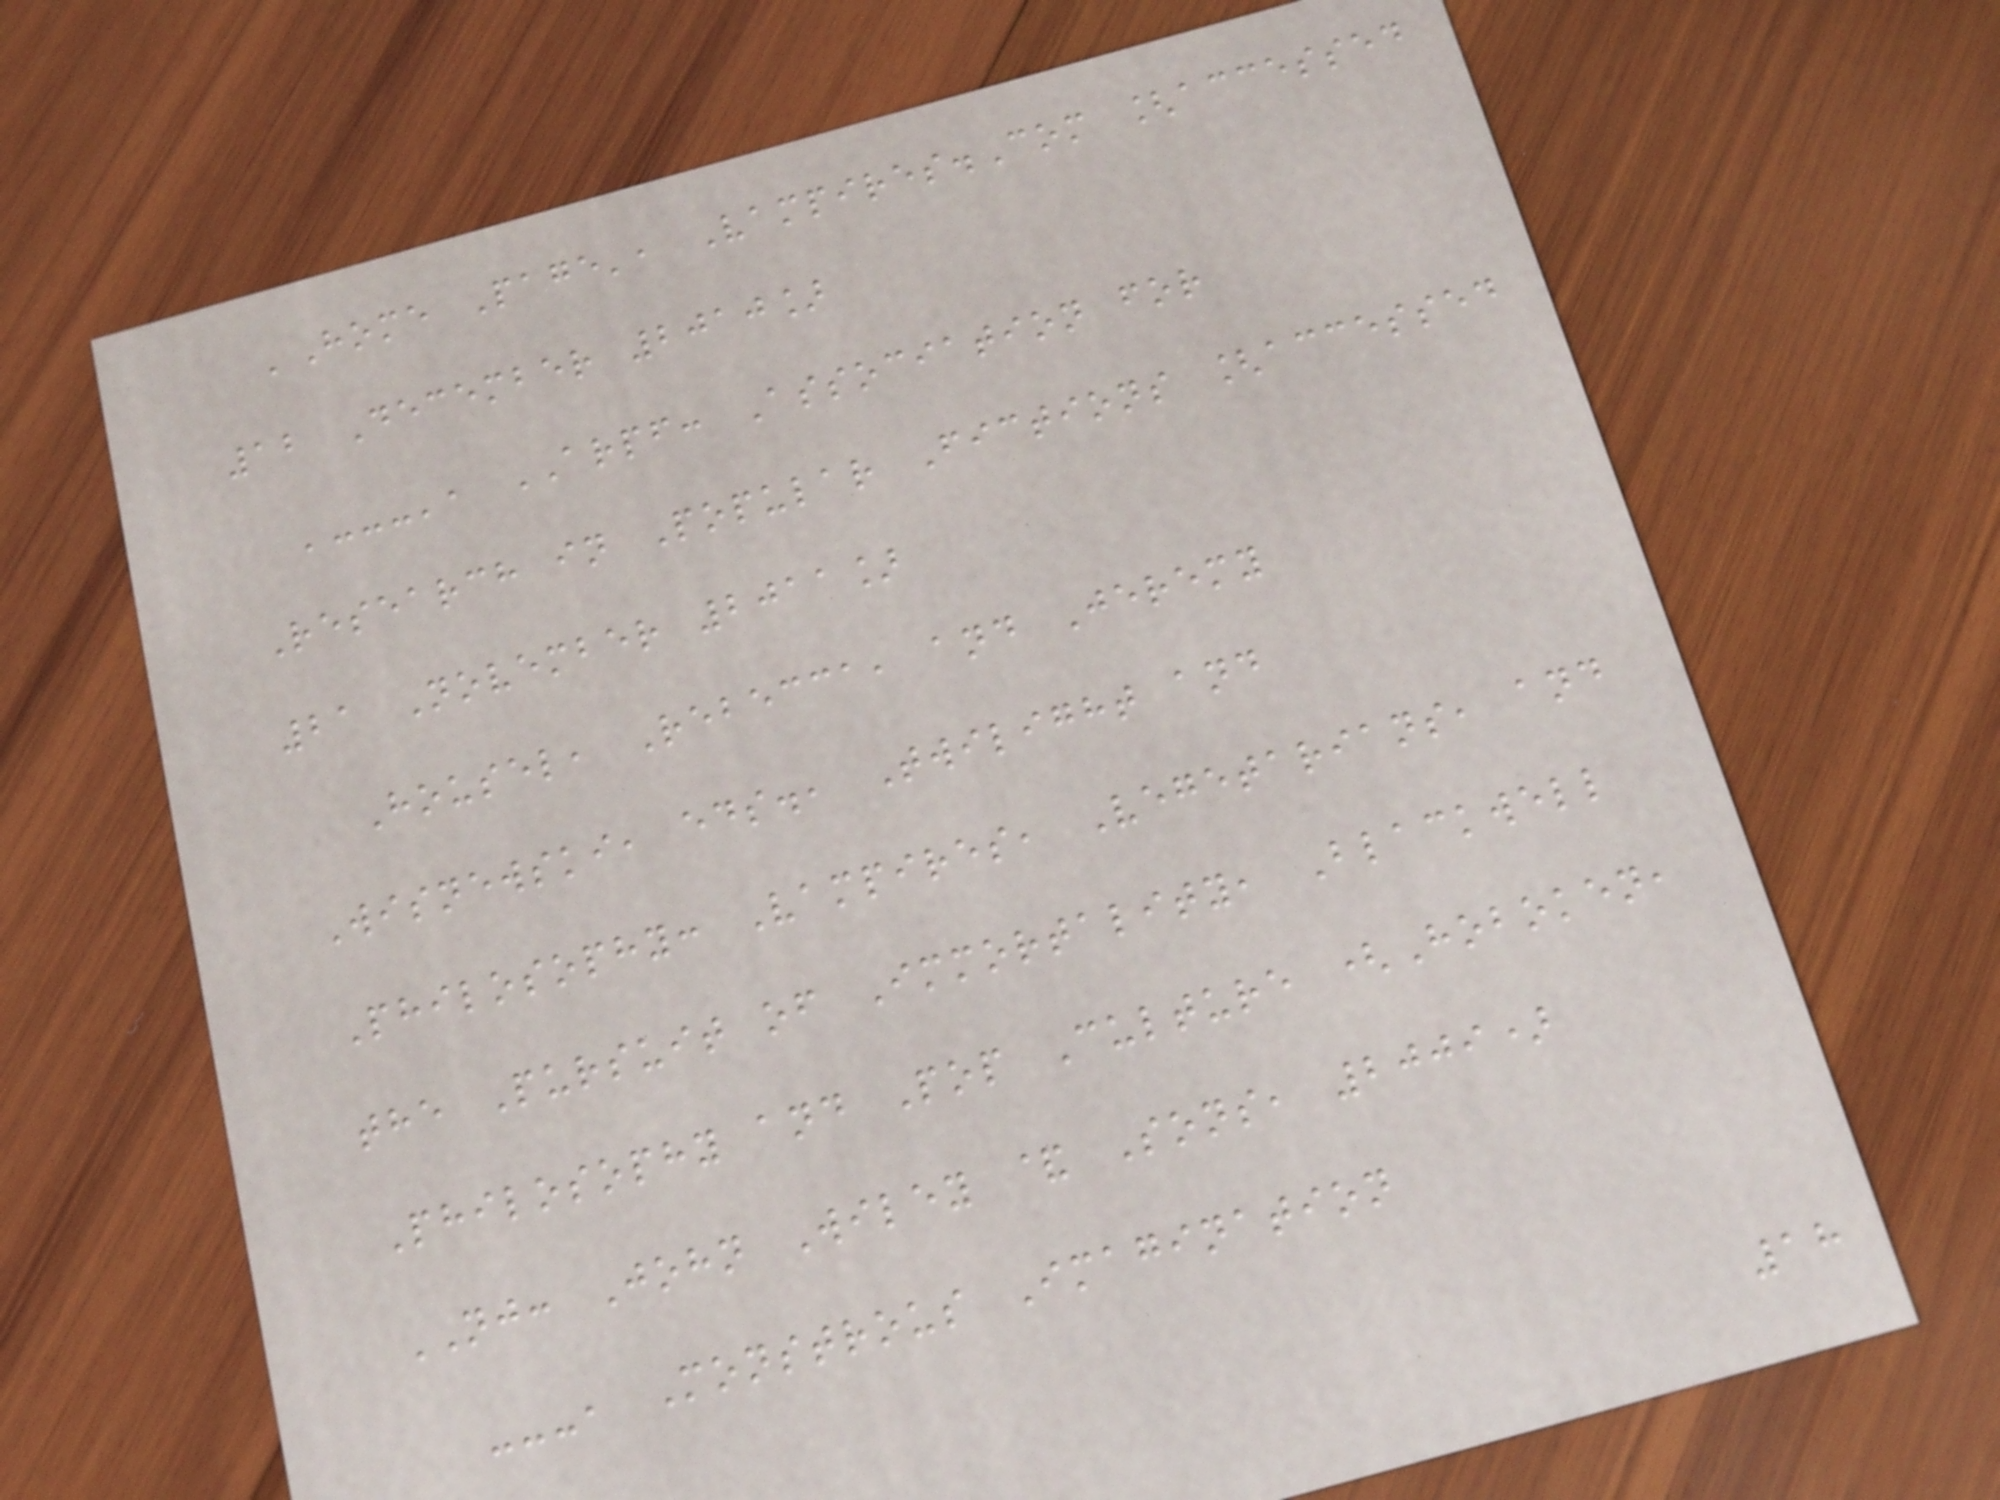'Home Page', Vampires.Com [accessed
12 December 2010]
'---', ARPF: Association for
Research in Popular Fictions [accessed
21 November 2011]
Housel, Rebecca, and Jeremy
Wisnewski, eds., Twilight and
Philosophy: Vampires, Vegetarians, and
the Pursuit of Immortality, Blackwell
Philosophy and Pop Culture (Hoboken,
NJ: John Wiley & Sons, 2009)
---, Monstrous Imagination
18
